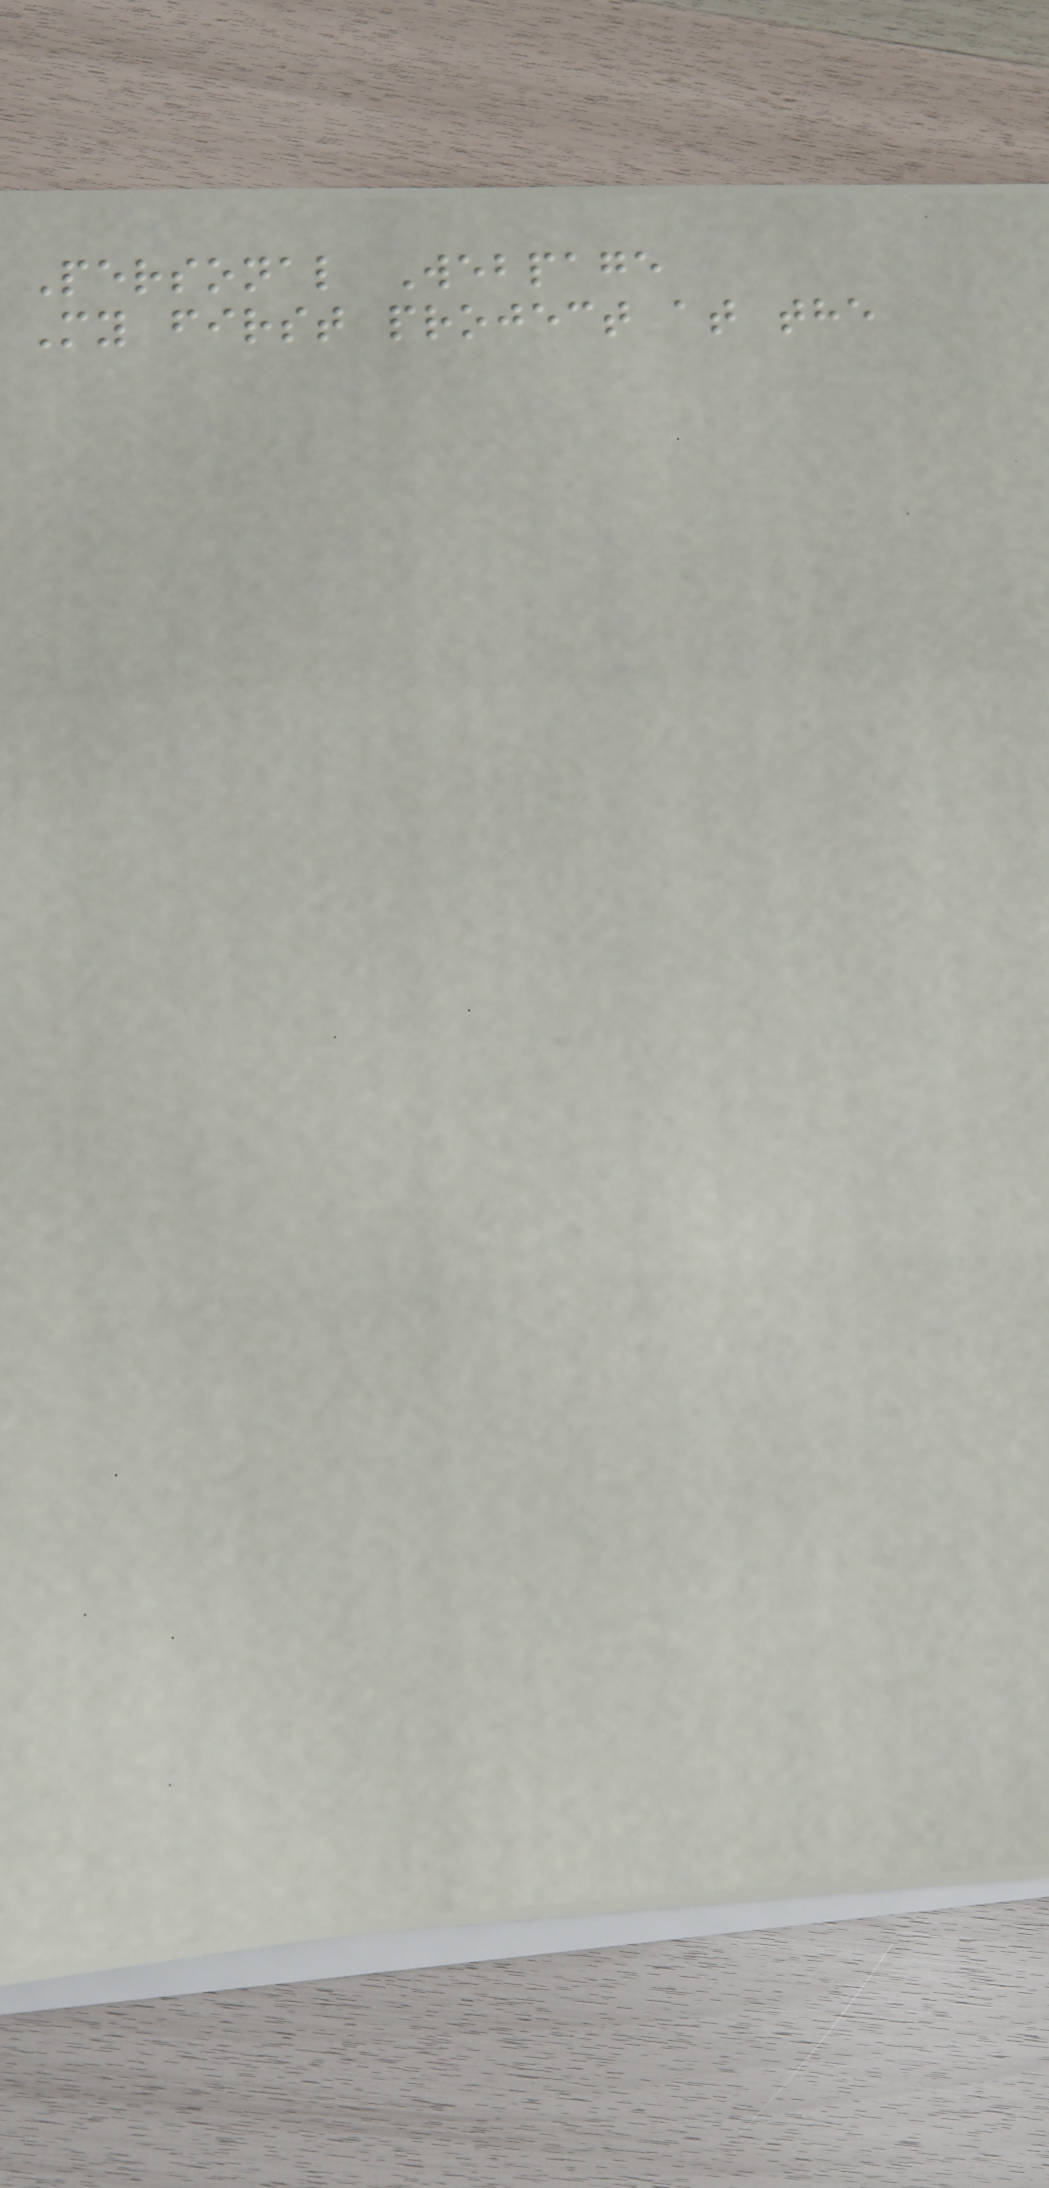Personal Webpage
My first project at the
